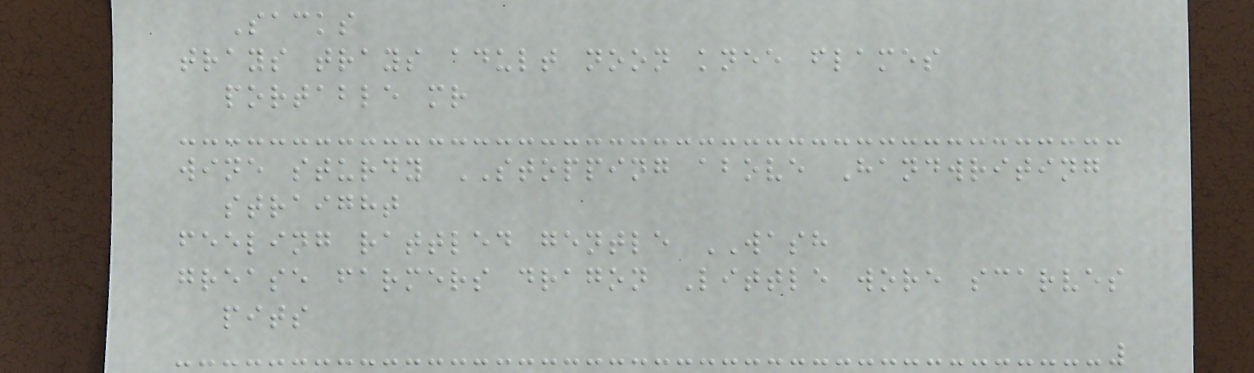Sacks
trays trays adult noon knee flames
portable mr
wine sturdy STOPPING above Handwriting
straight
feeling rattled gentle WASH
grease farmers dragon Little wore scarves
pits
